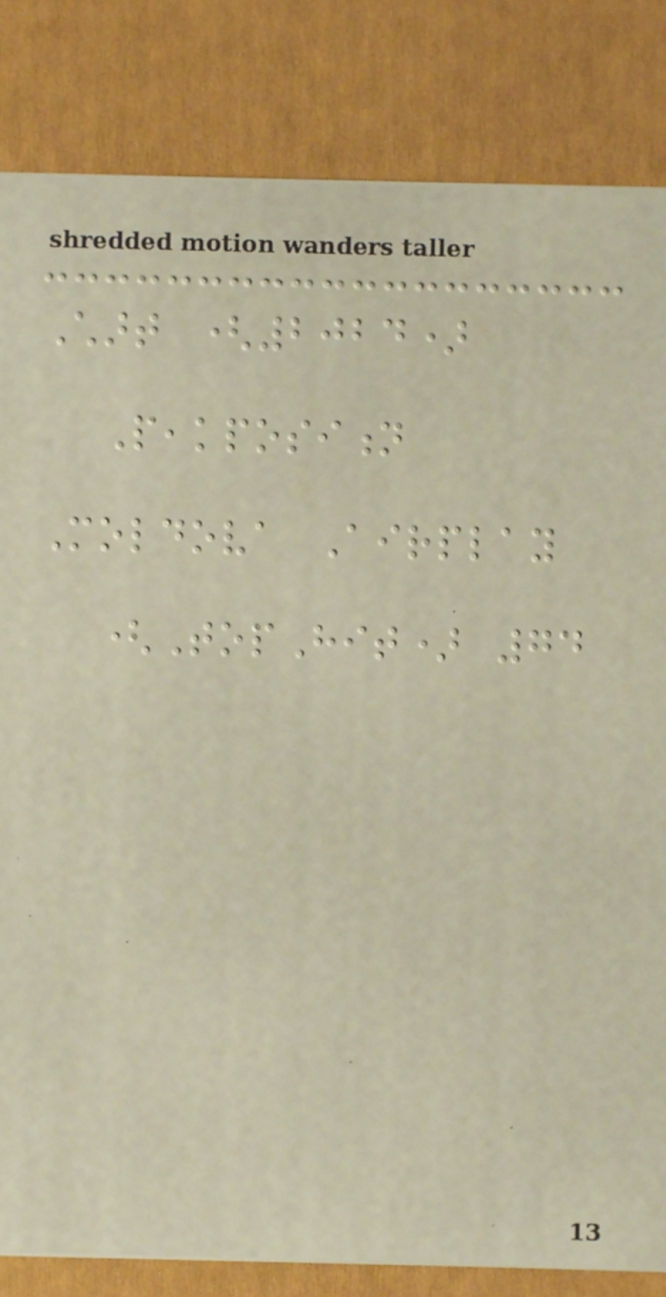Chart (2024)
Peakposition
Moldova Airplay
(TopHit) 74
